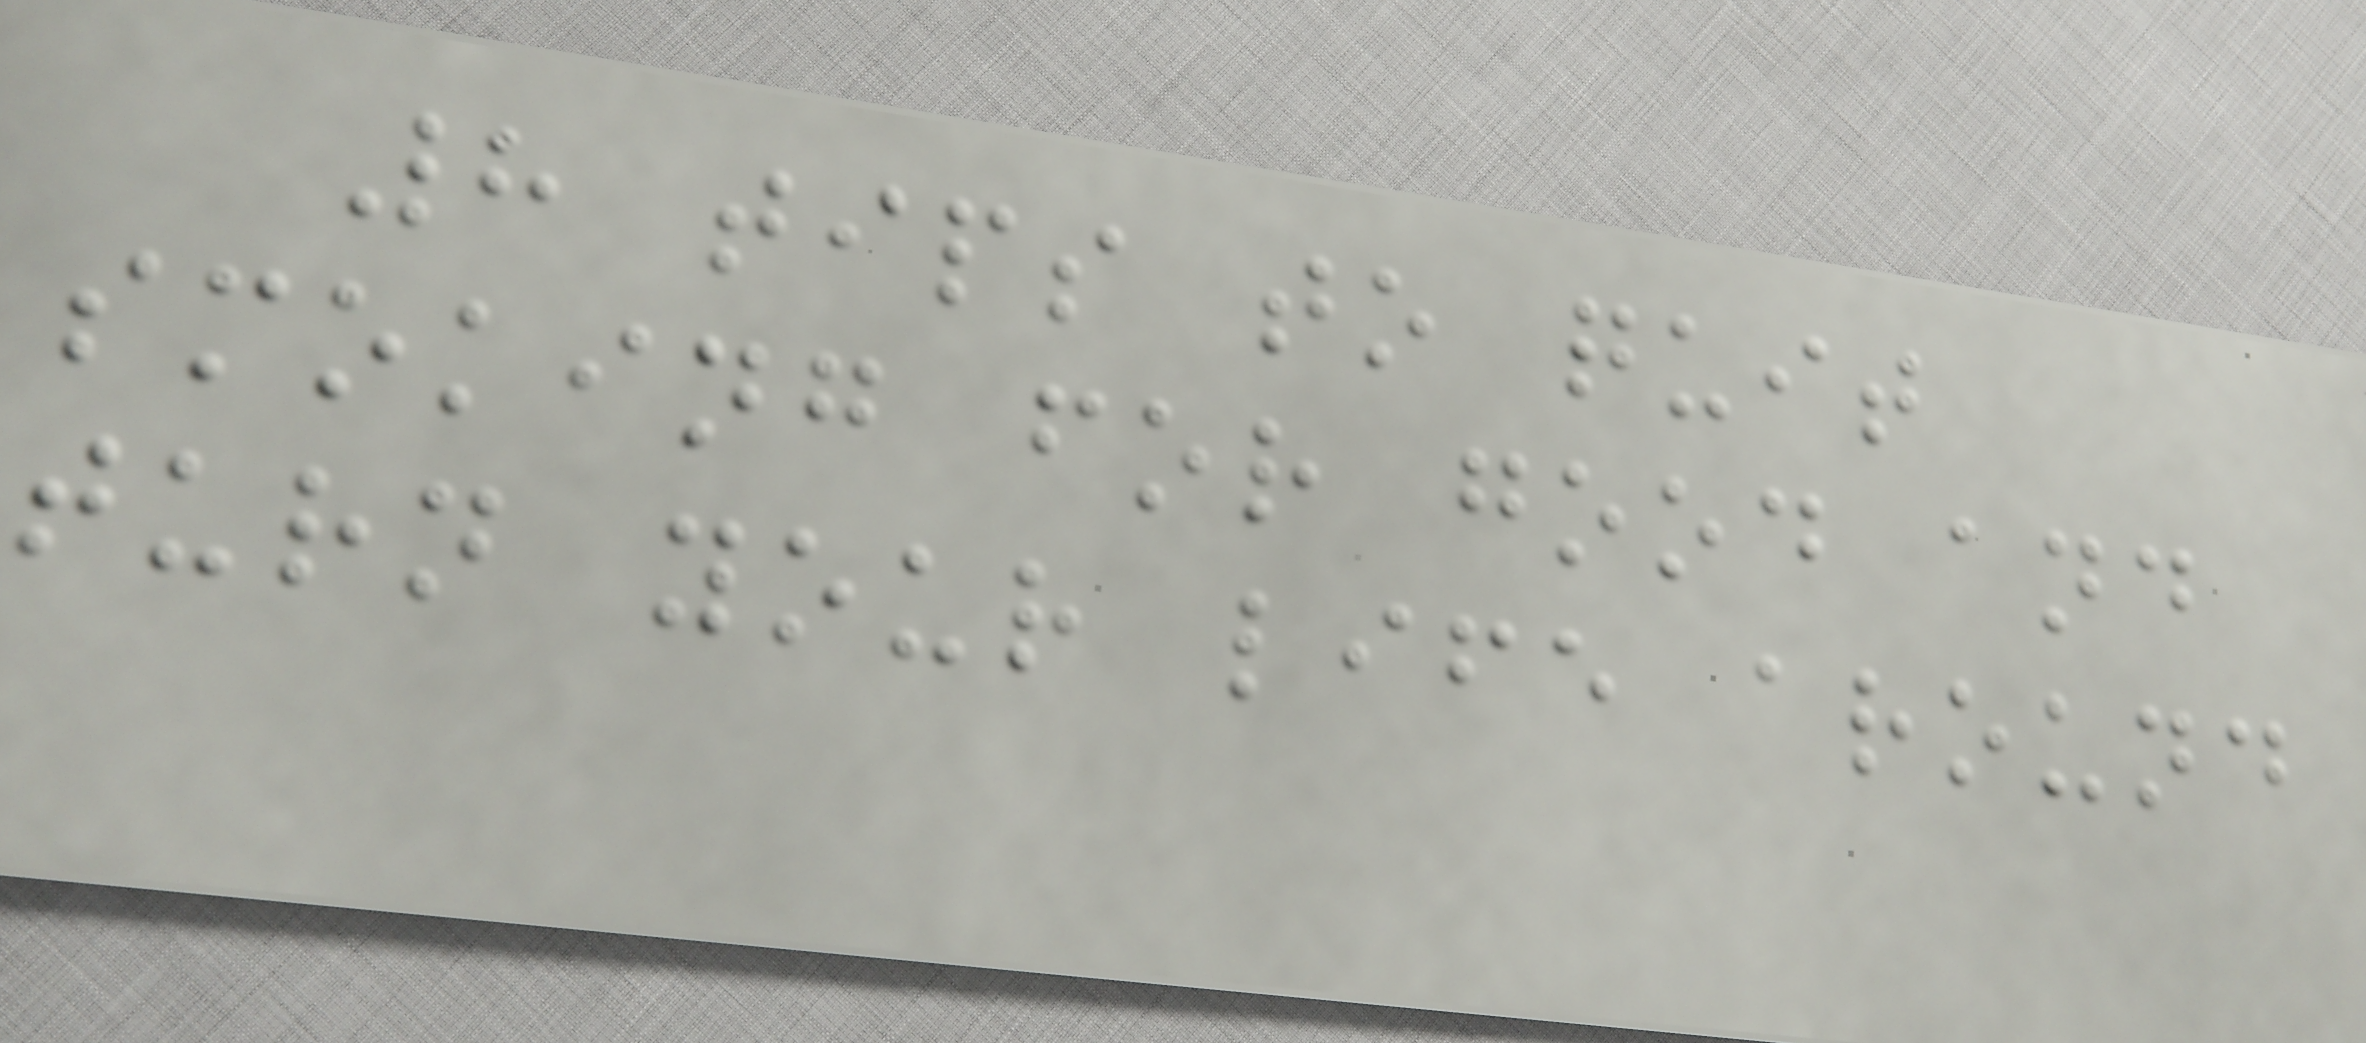8 tips to quit
smoking for good and
turn your life around
